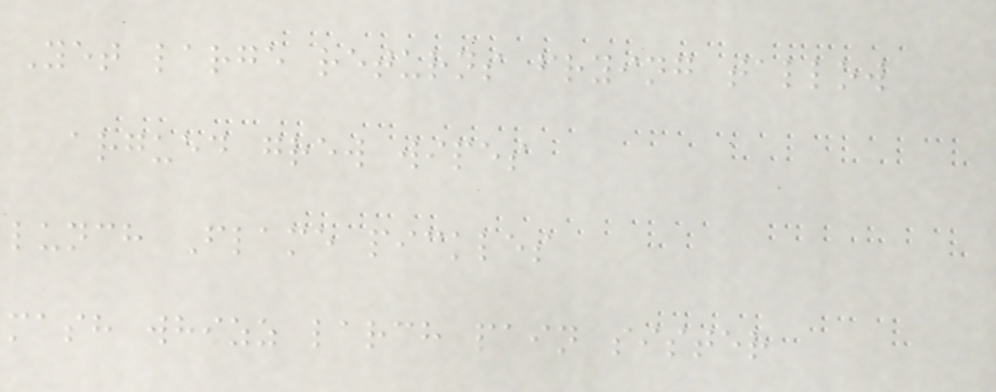Yet large returns frying tallow
argued grew wipes
lunch Flame pickles
mash whizz larch pain sister
